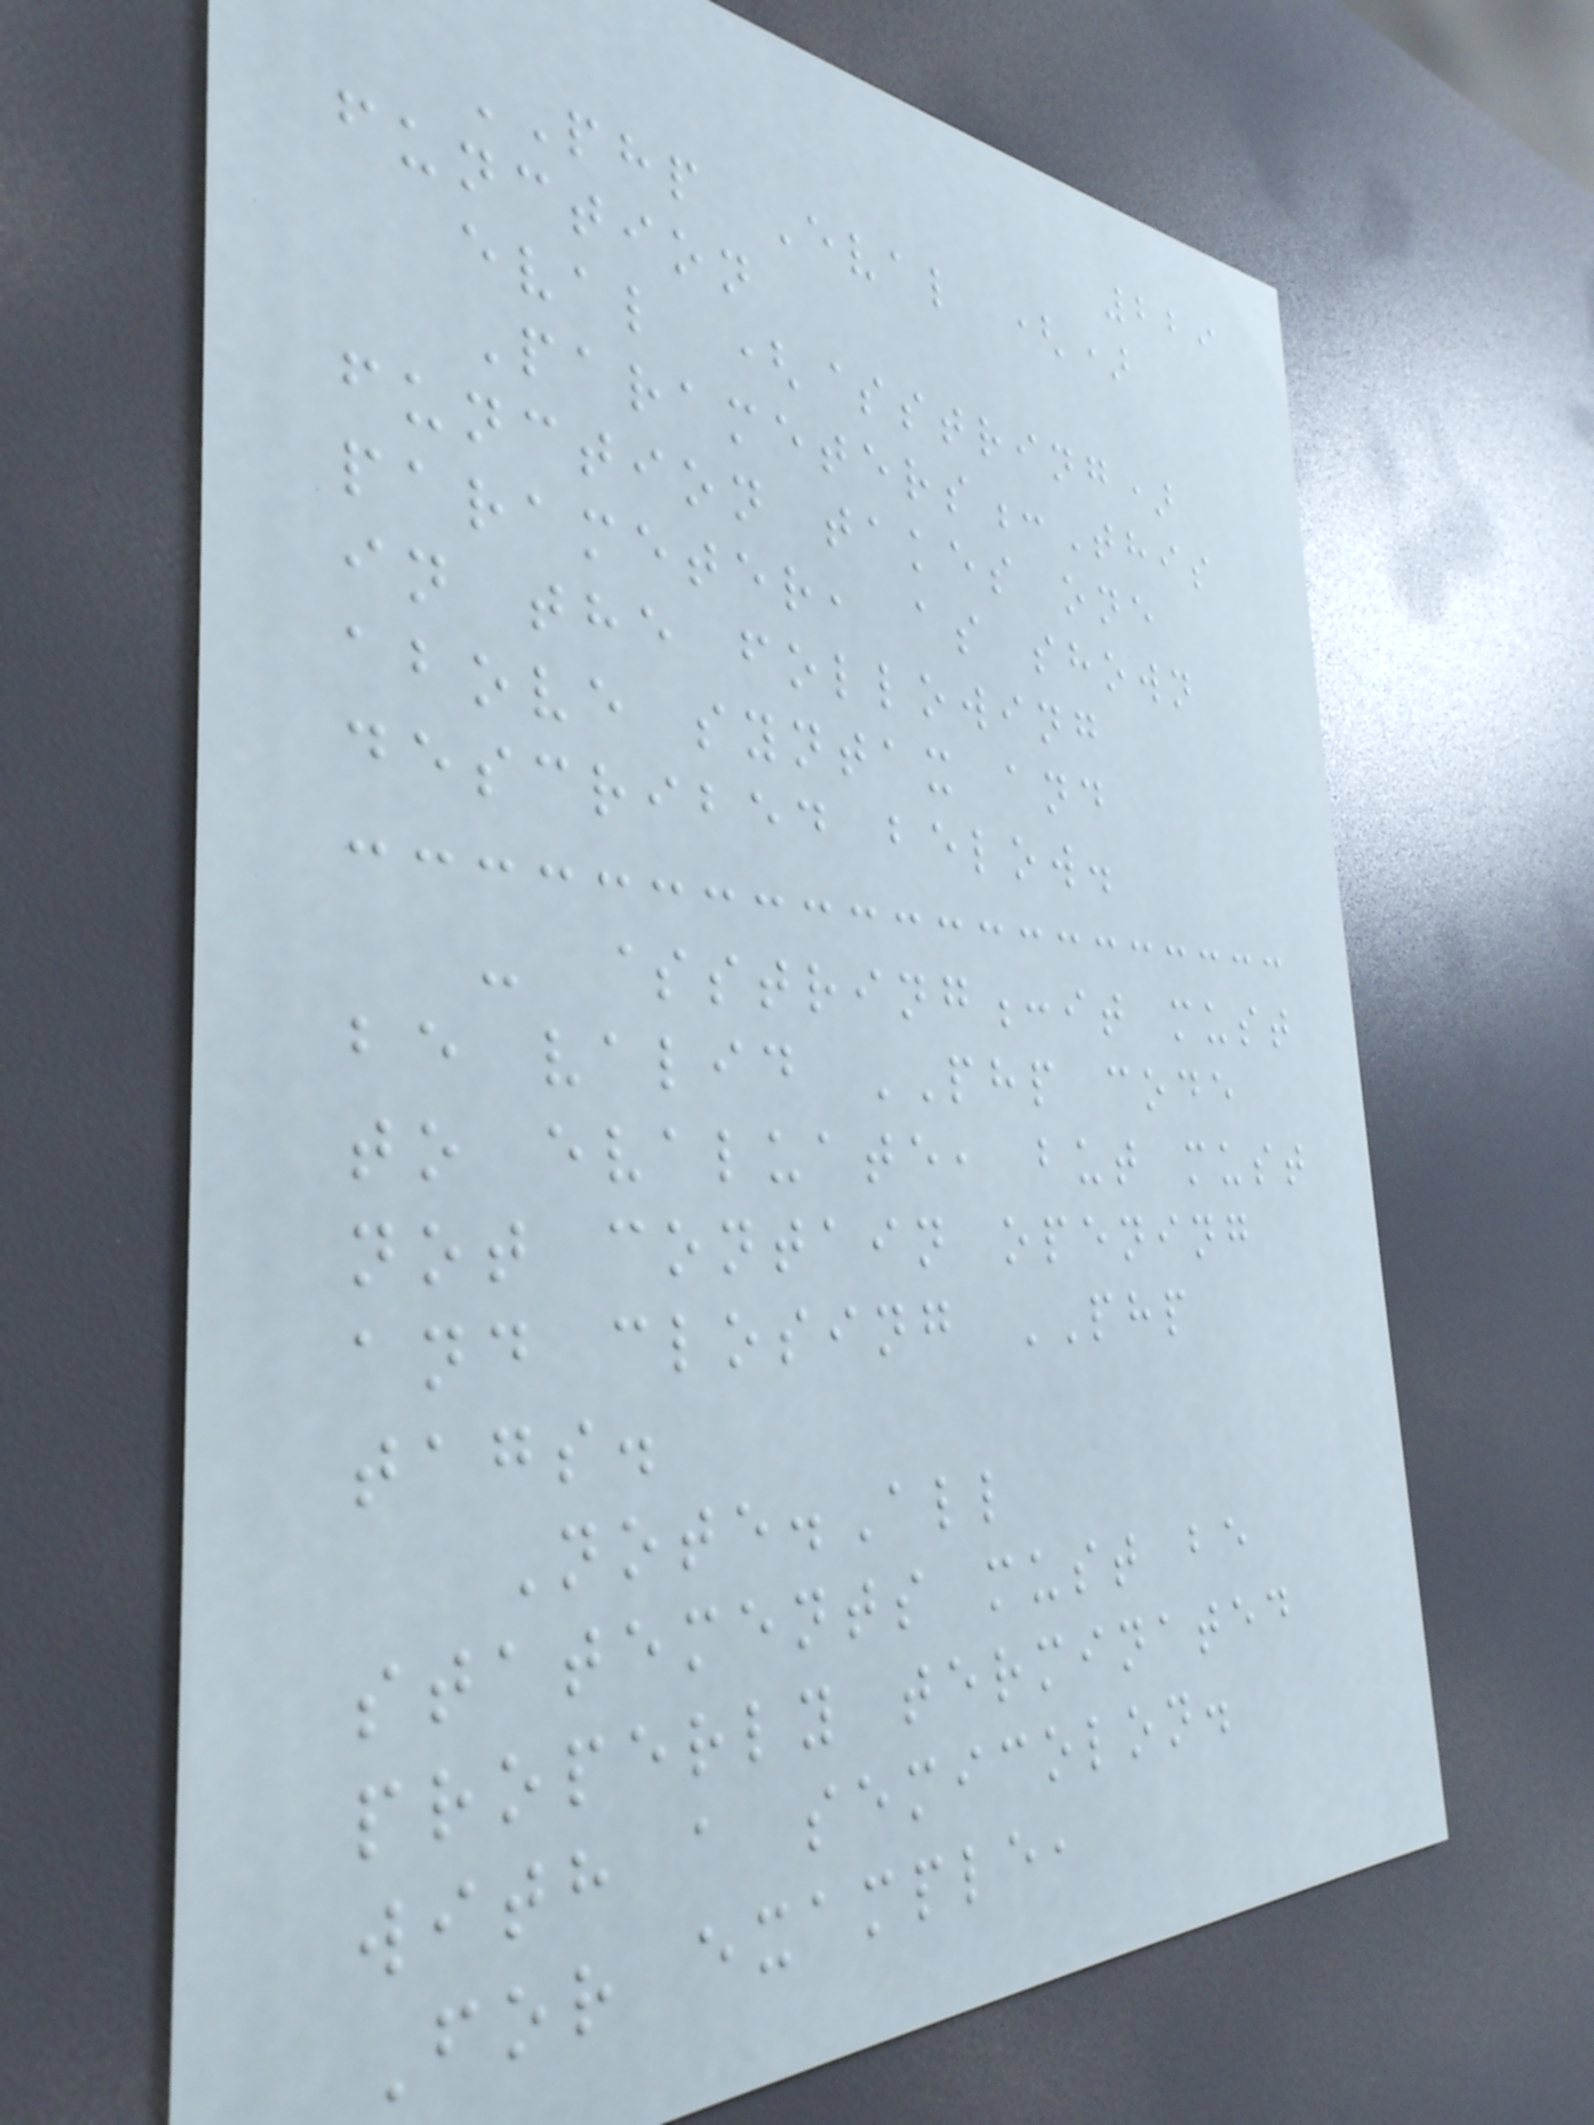229
PHP Eval ()
function
eval ($string)
Parameters:This
function takes one
parameter, as shown
in the following
above syntax and
described below.
- $string:it must
be valid PHP code
to evaluate, but must
not contain opening
and closing PHP
tags.
Note.All
statements must be
properly terminated
with a semicolon.
For example,
